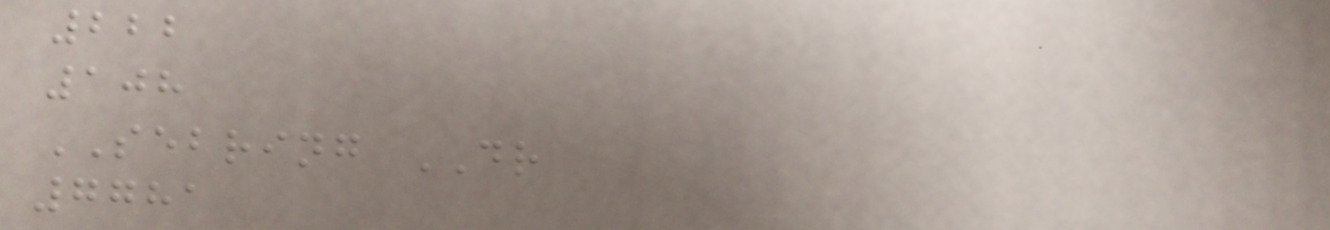222
108
SEBRING DR
7781
